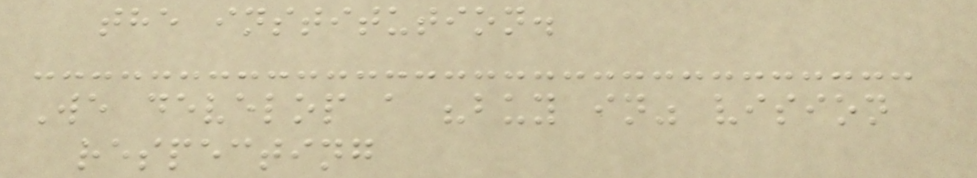the institution.
We develop a "buy in" vision
respecting
